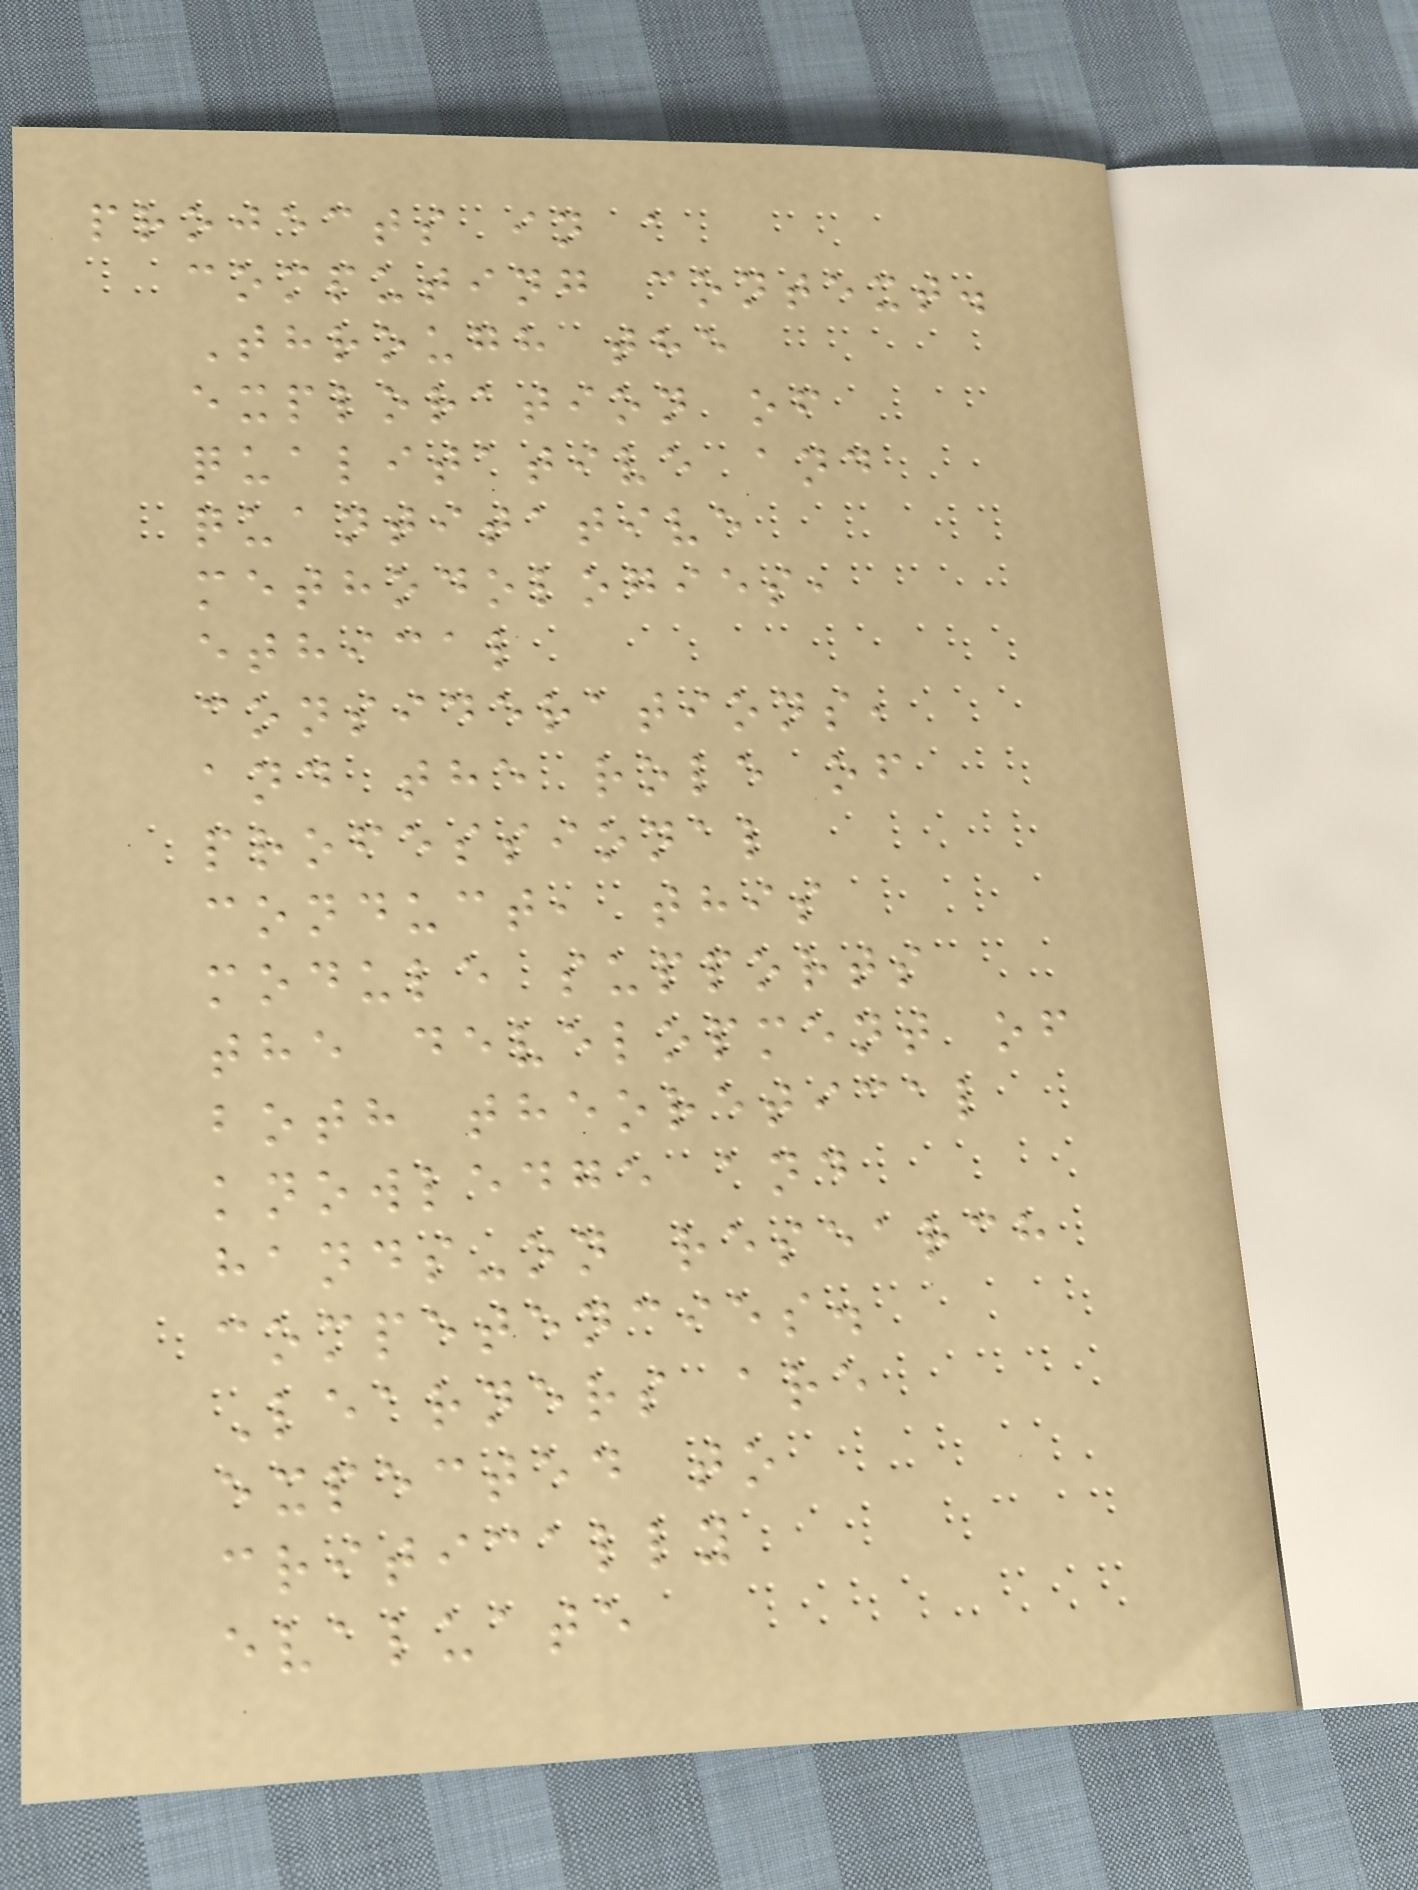projects in a
computing context.
Through the
exploration of
qualitative and
quantitative
methodologies,
ethical
considerations,
and the role of
professional
conduct, this
module supports
the development of
both theoretical
knowledge and
hands-on research
competencies.
Learners are
expected to
critically
evaluate
